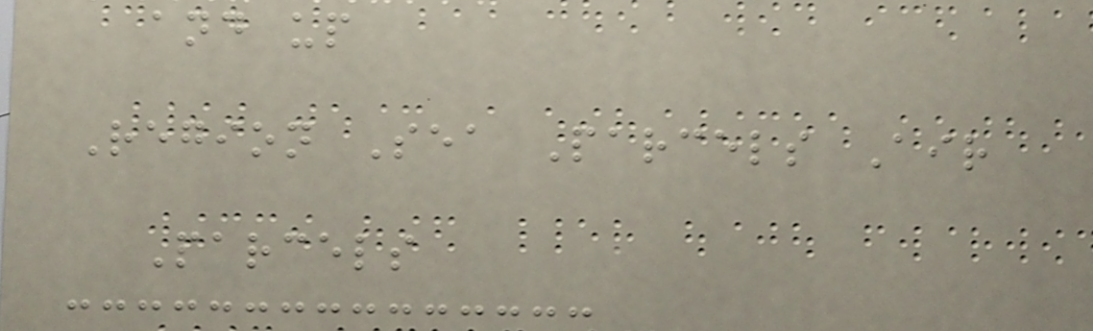and up
Region Sea Parcels Air
Parcels
